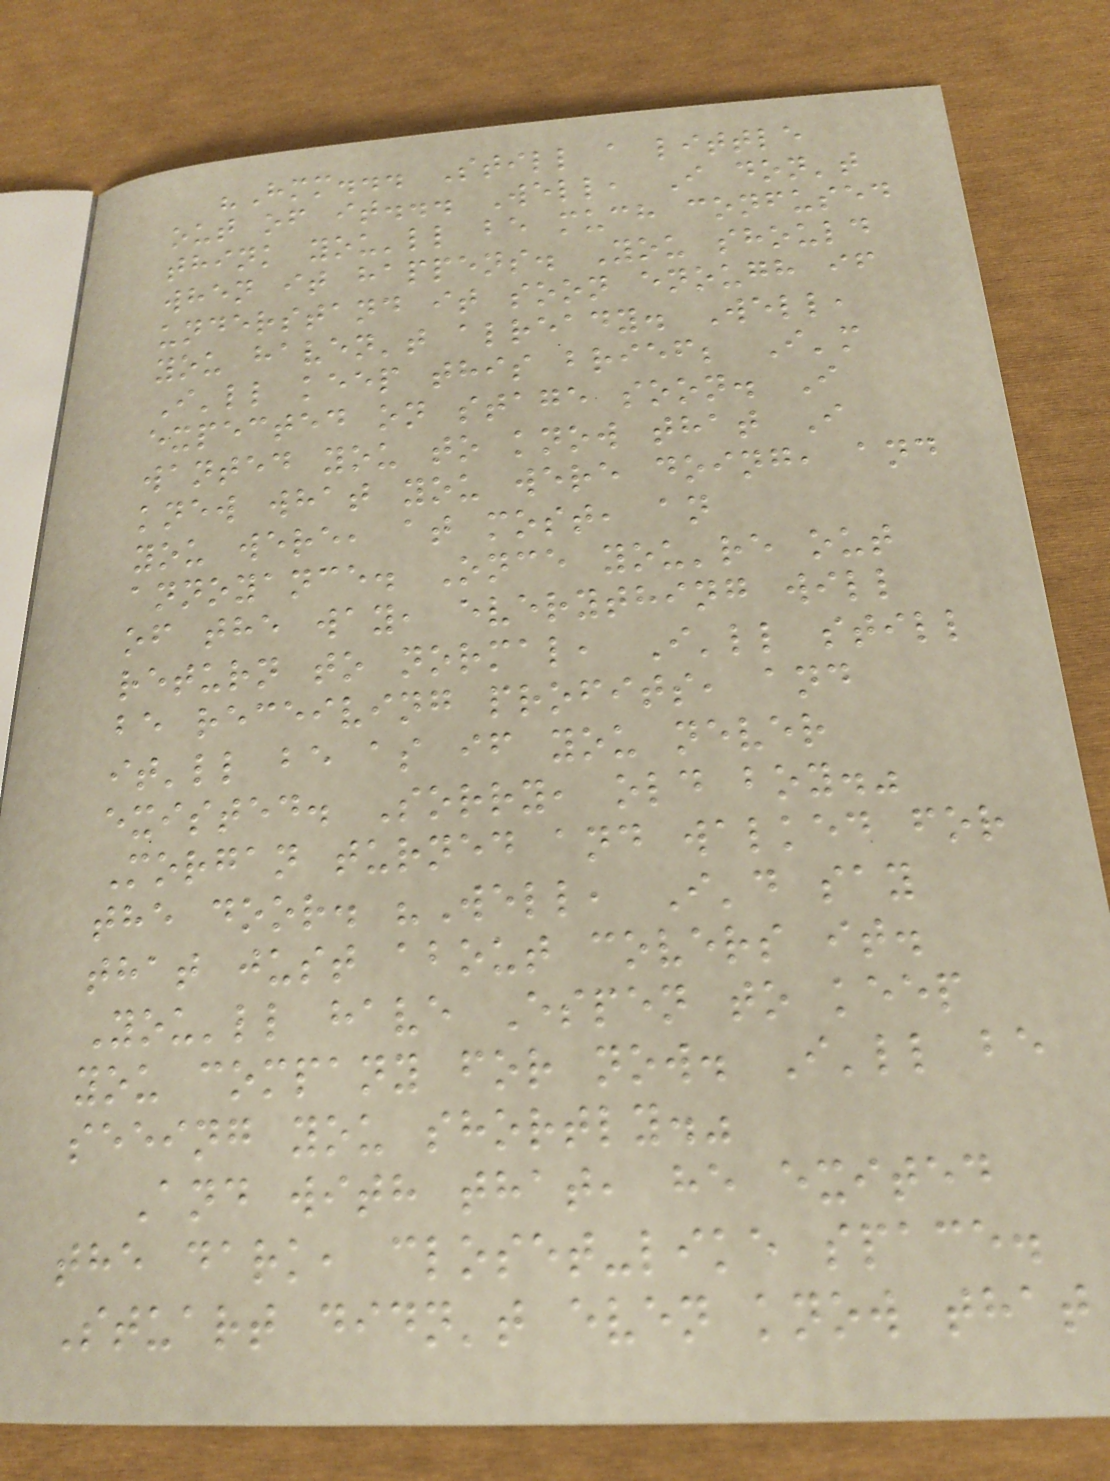"Hmm... Still a little
out of it... Well, I don't
think you'll be much confused
when it happens. You should
understand it soon enough if
you haven't already. Well,
I'll keep this brief; I'm
expected on stage soon. I
wanted you to know that I
knew what you were doing, and
you were, at most, an
annoyance. Once you're out
of the way, everything will
return to normal, I'll still
be receiving profits, and
it'll be as if you never
existed. Sorry, old boy."
Morgan turned and walked for
the door. "Well, I'd say
that just about covers it.
You'll have Espen to keep
you company for now. I'll be
seeing you shortly."
And with that, he exited
the dark, closet-like space.
Stuart didn't even know that
